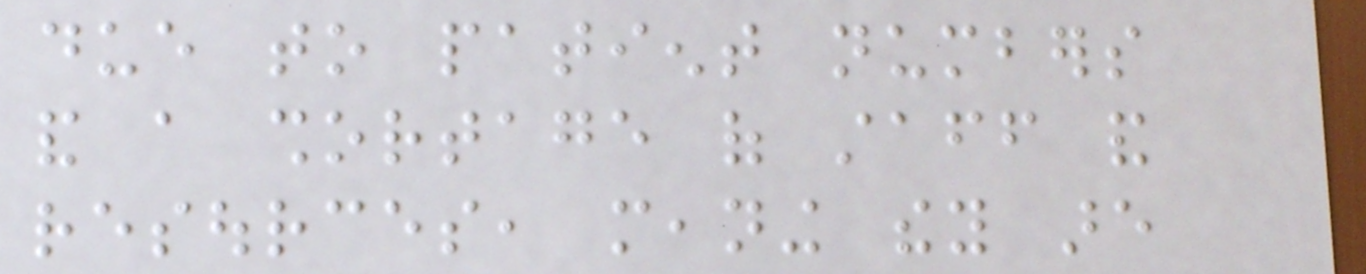due to patient numbers
and a shortage of staff and
resources, meaning they are
